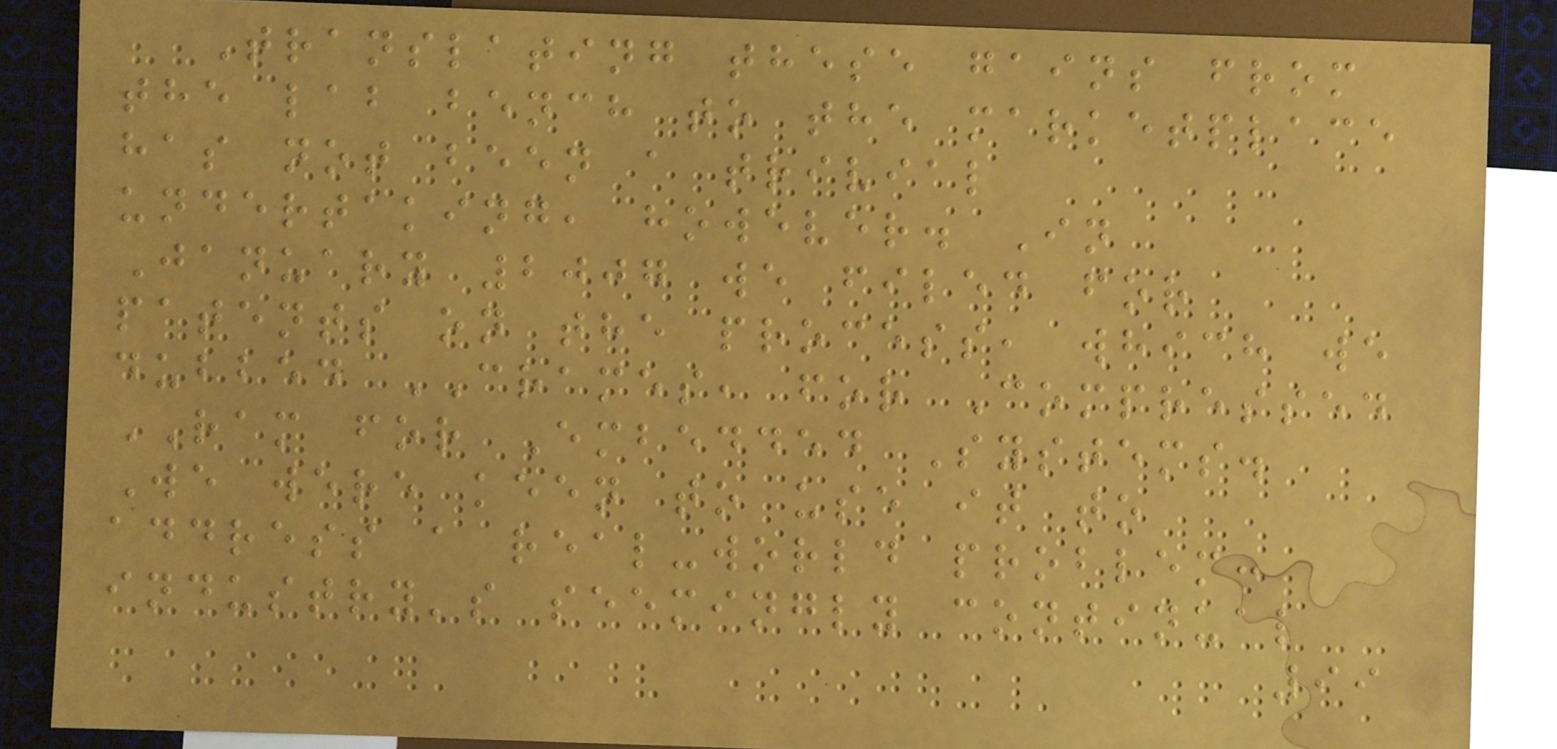Translating these gains from
the lab bench to the marketplace
has not been a trivial
undertaking, however. In
January 2007 we filed for
patents on the process, which we
dubbed CRAMES, for Compressed
RAM for Embedded Systems.
We were keen to use it to
address a real-world problem:
industry's seemingly continual
99
